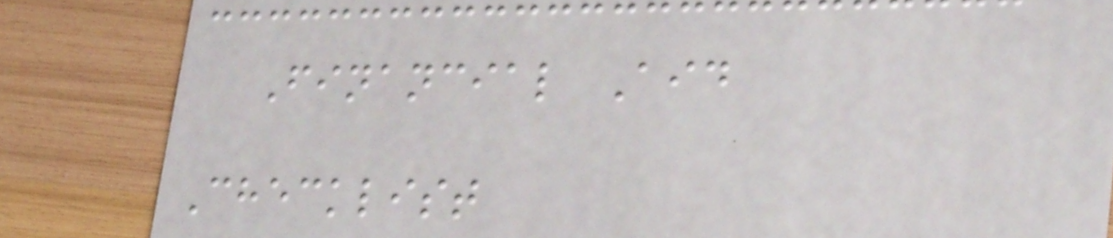Financial Aid
Checklist
